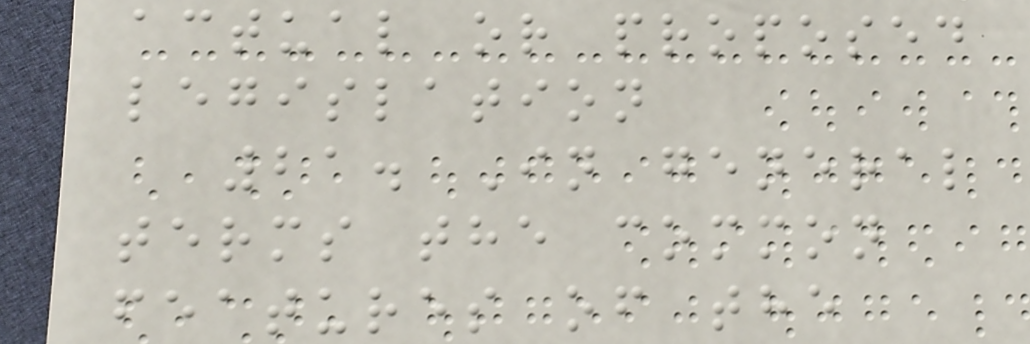actual or proposed
legislation
21. In general
terms the common
features of the
